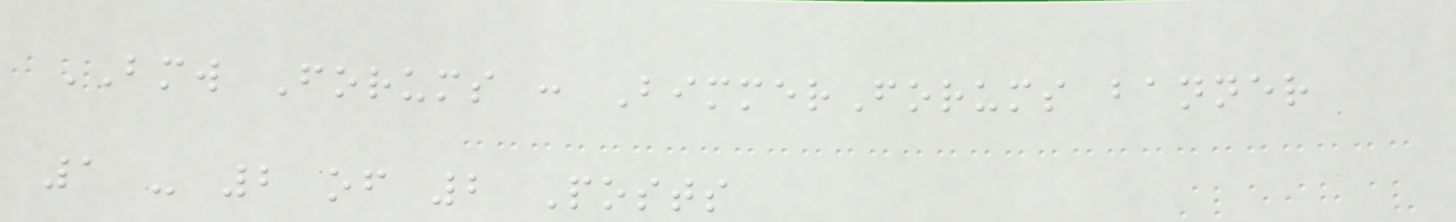BMW Forums : BimmerForums banner
1 - 2 of 2 Posts
